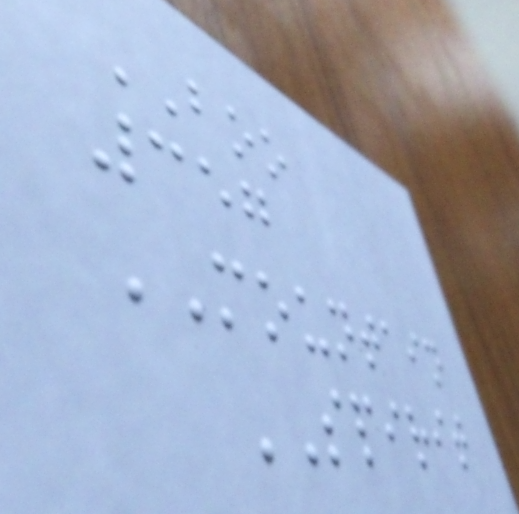BOO
357
MOUNTAIN
SPIRIT
